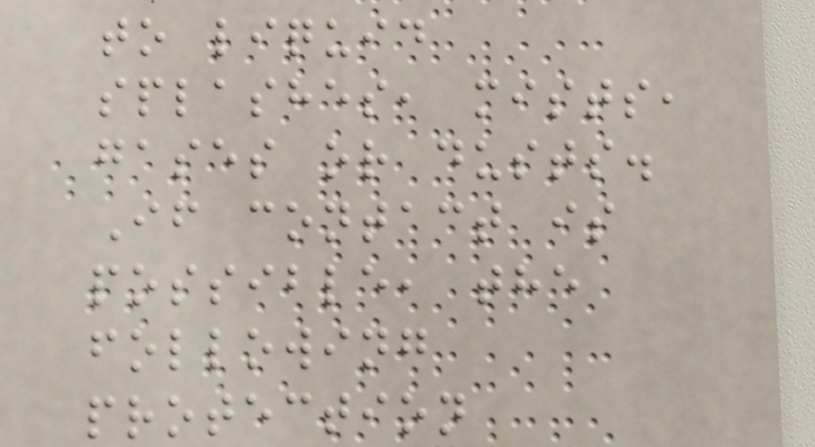to liquid
splashes, mists,
gases or dusts.
If contact is
possible, the
following
protection
